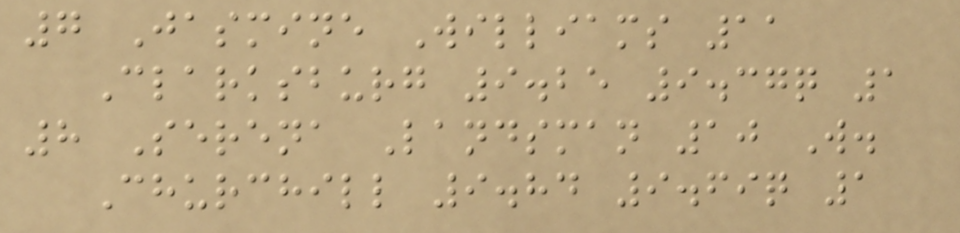7 Jasmine Williams 11
Clarksburg 9.25 9.37q 1
8 Serena Landsman 10 W.
Churchill 9.84 9.69q 1
